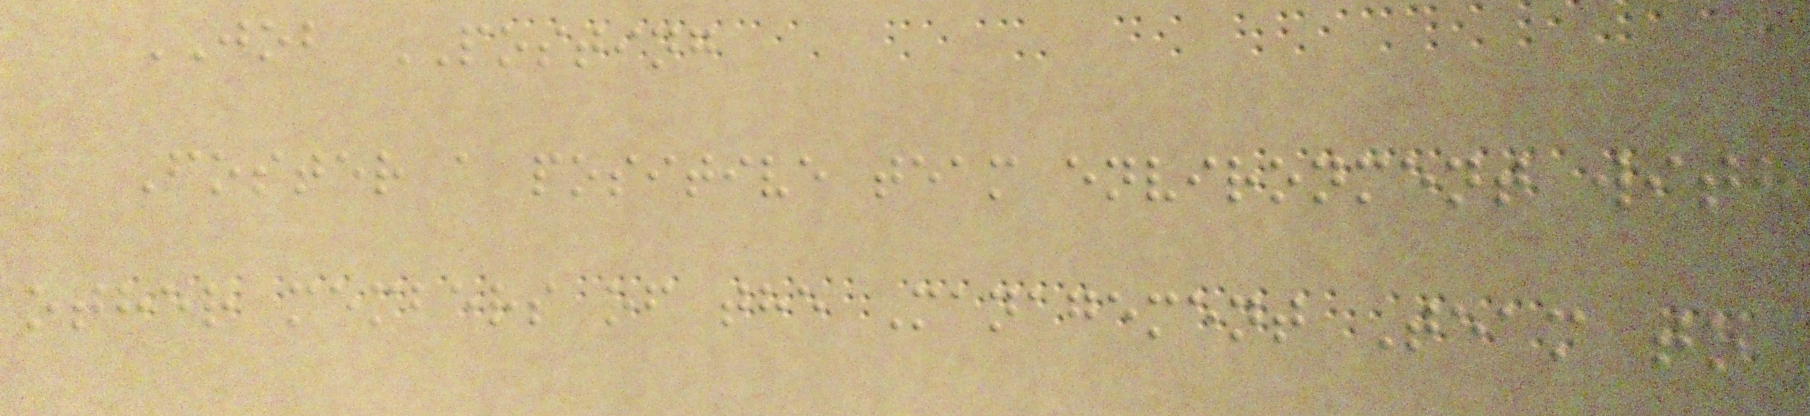JOB POSTING
Foster a positive team environment with
other members of the Management Team to
